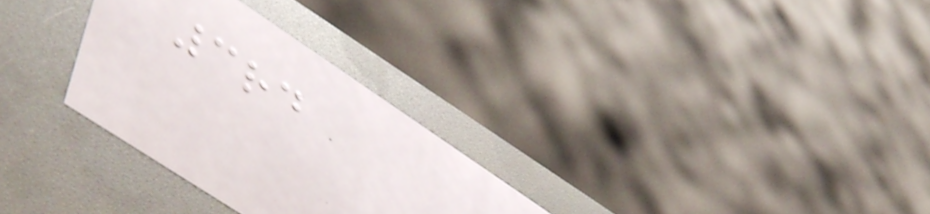3rd
